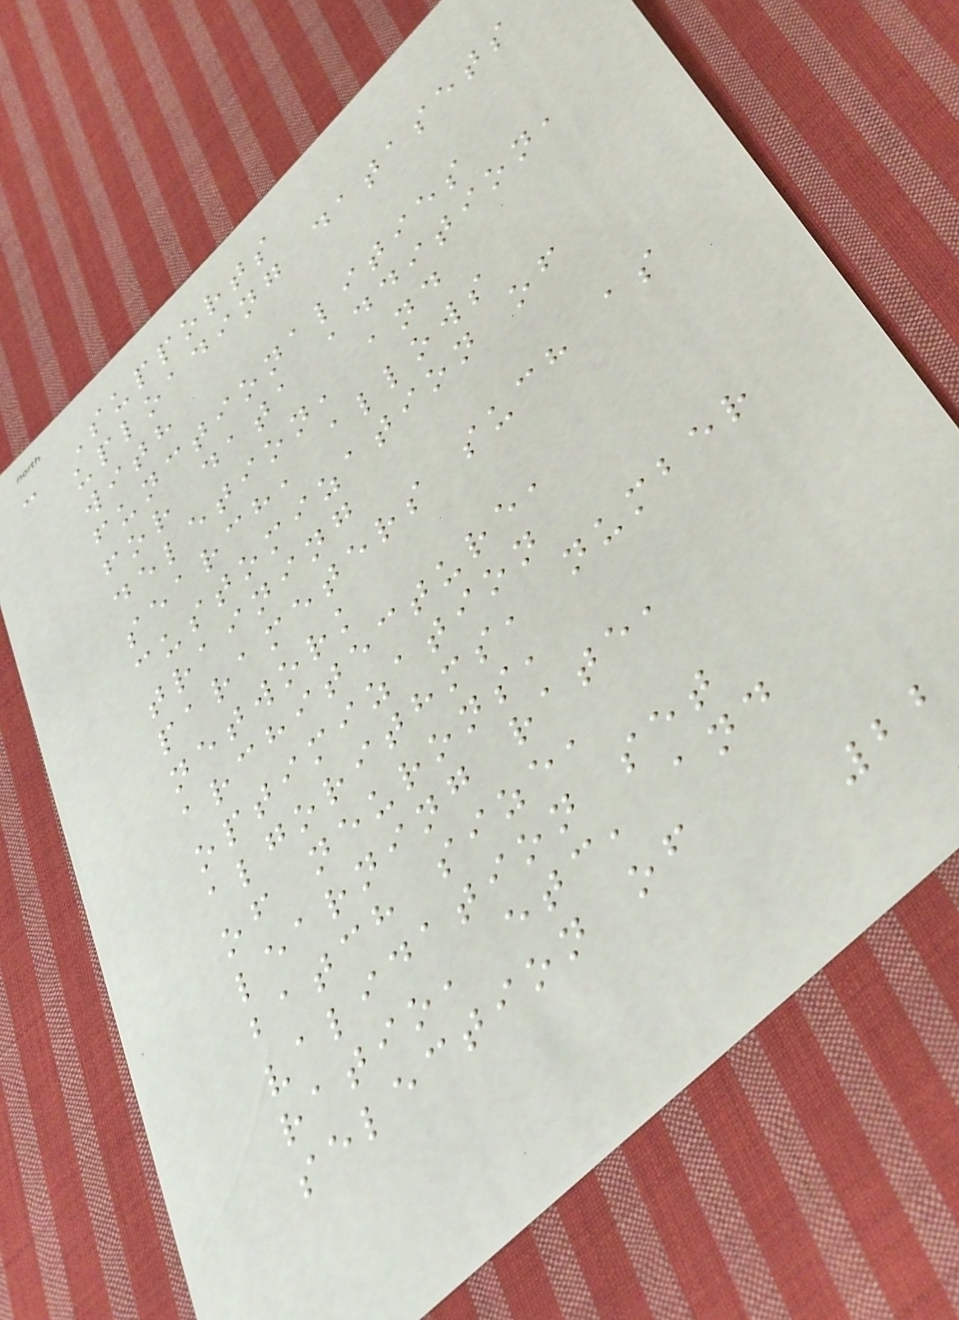- Supports
uploading datasets
with
functionalities
for data addition,
deletion, and
search, allows
customization of
training
parameters such as
network
architecture,
optimization
algorithms, number
of neurons,
learning rate,
batch size,
validation set
ratio, etc, and
selection of
22
